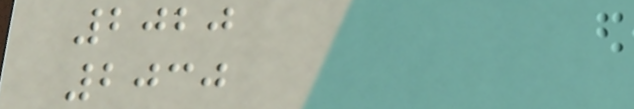2020
2030
